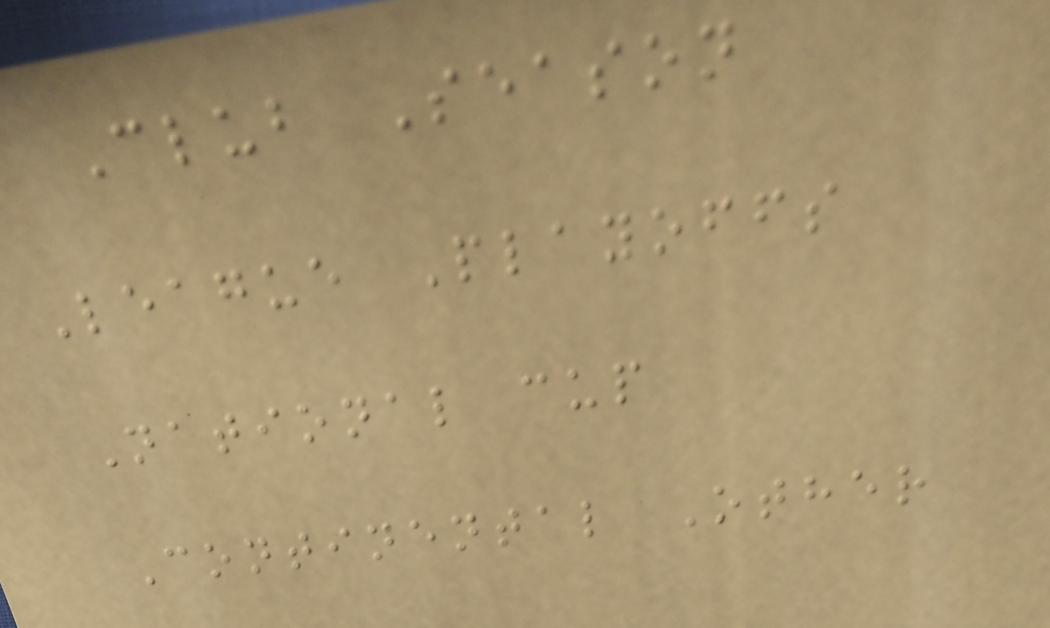Club Season
League Playoffs
National cup
Continental Other
